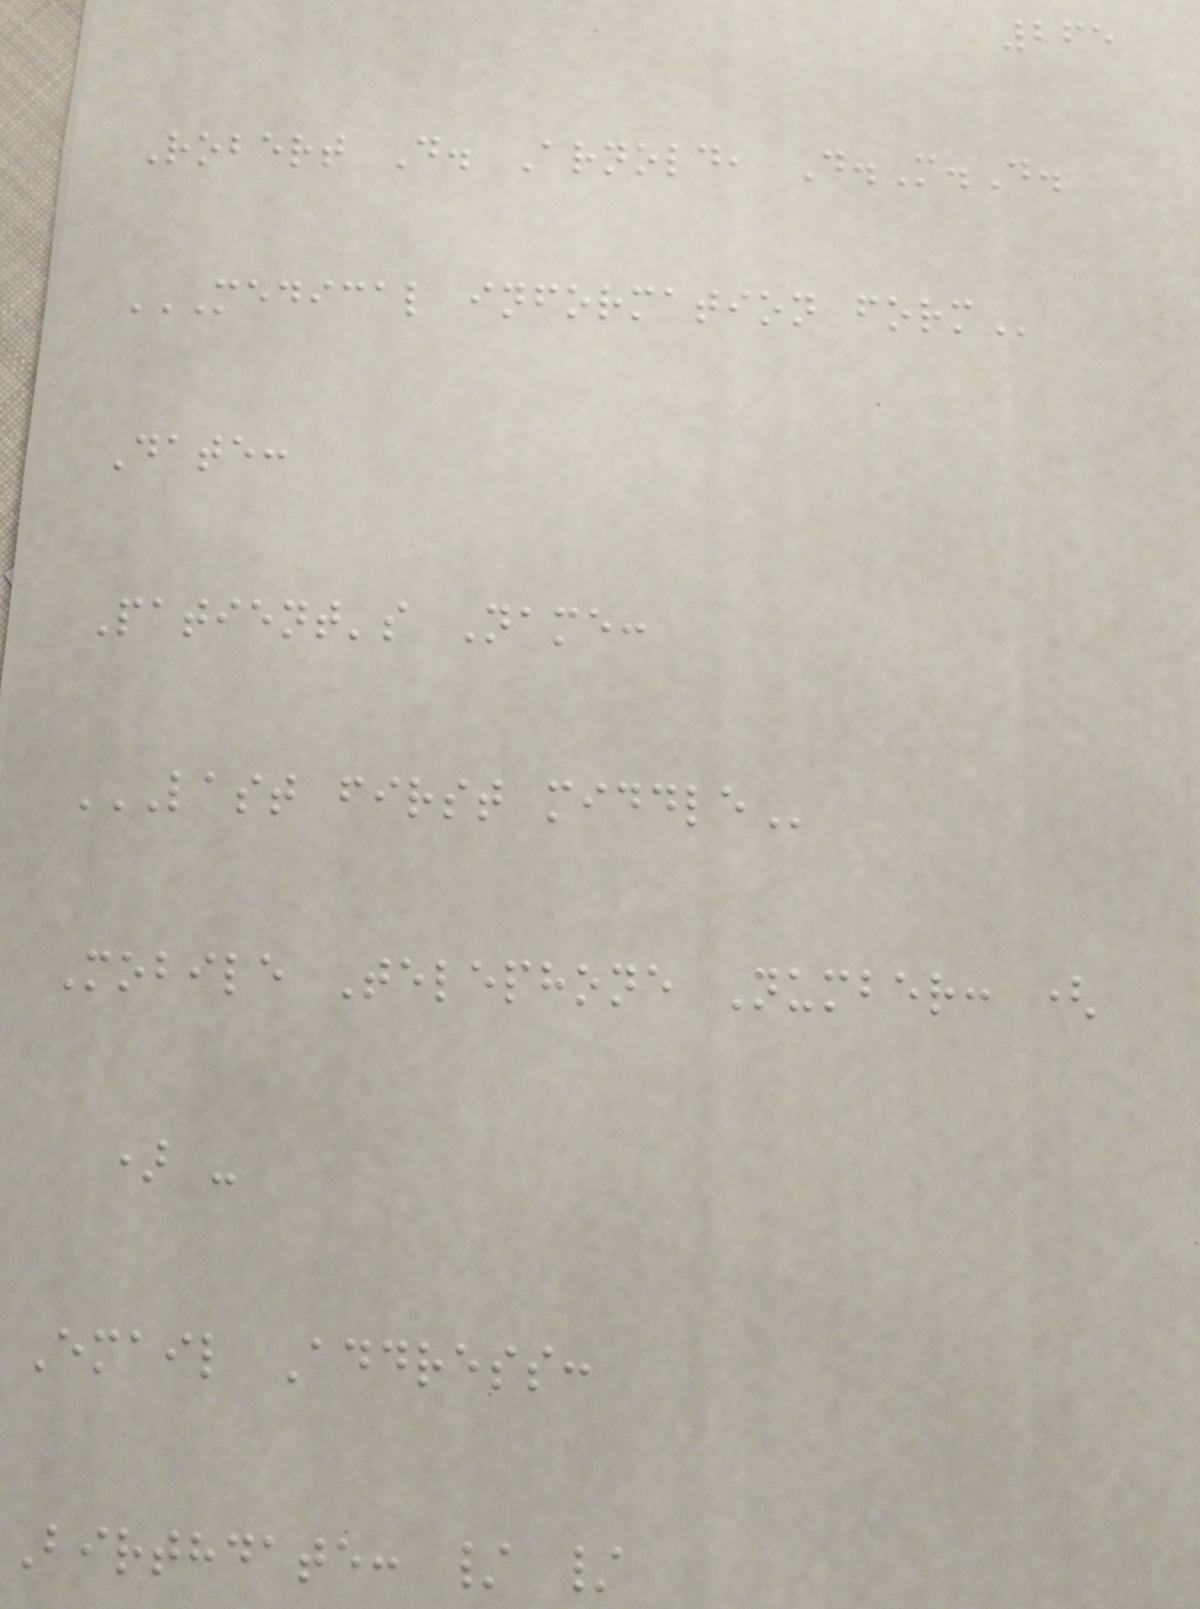265
Robert D. Arnold, D.M.D.
MEDICAL INFORMATION FORM
Date:
Patient's Name:
LAST FIRST MIDDLE
Mobile Telephone Number: (
) -
Email Address:
Birthdate: / /
